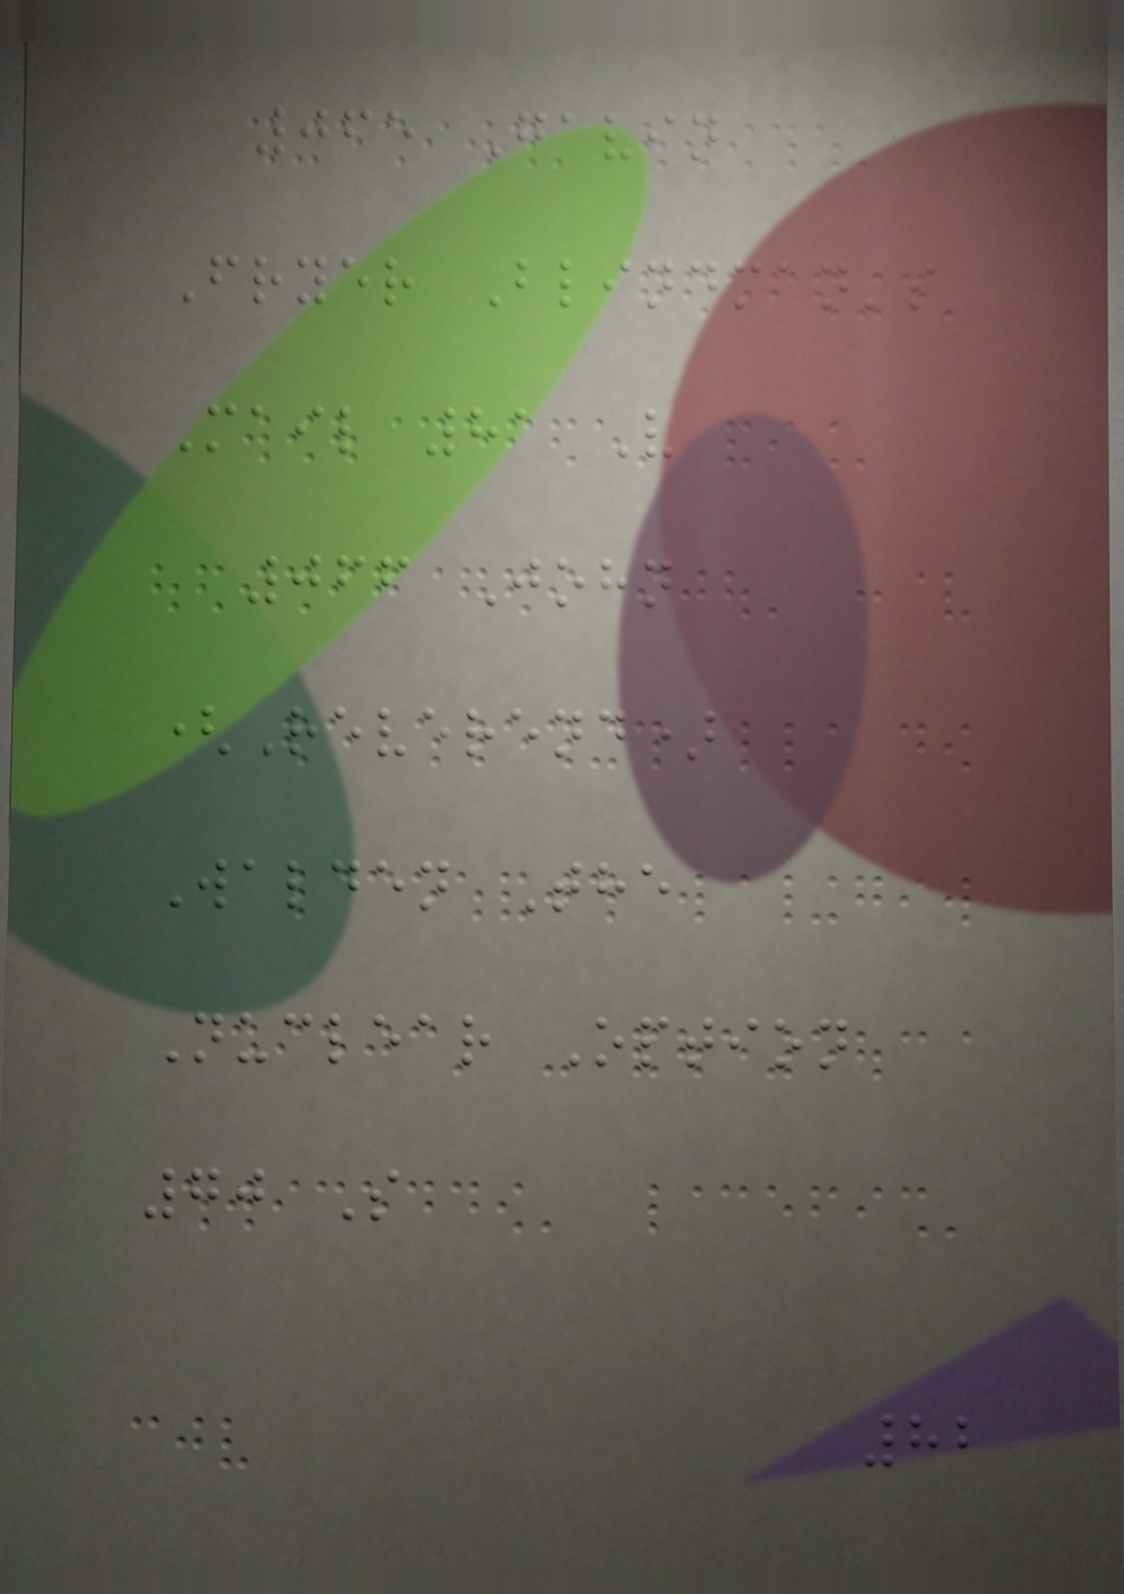065 Gavin
Fryer Blindman's
Mail 81 V
066 John
(Reverend)
Walden The
Nuclear Option
70 S
82
